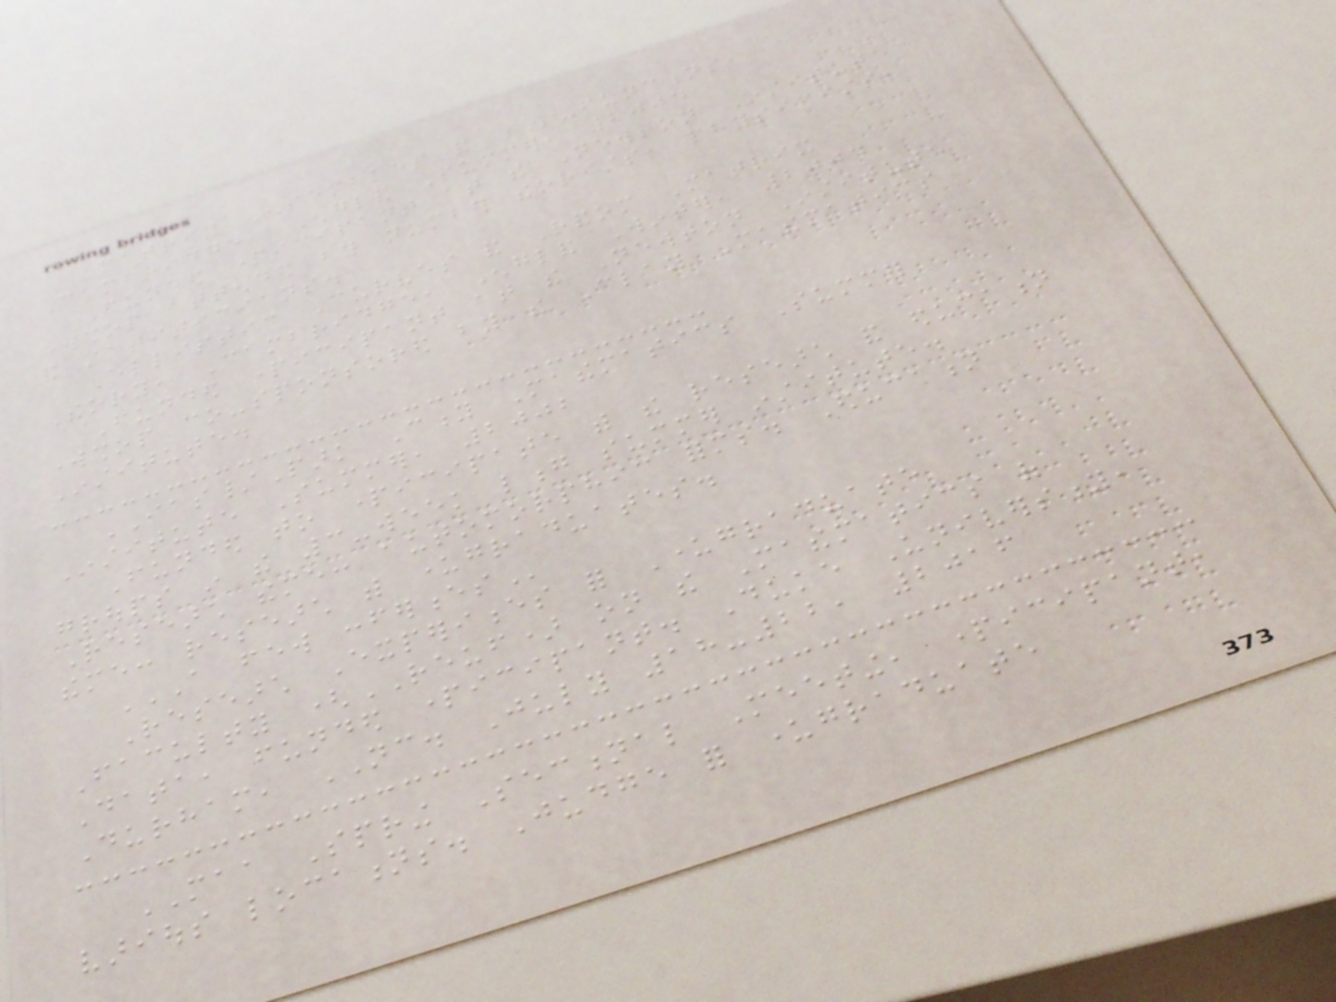Matrix Ensembles and L-functions,
Cambridge, England Summer, 2004
Funded participant at the Newton Institute
workshop attended by number theorists, physicists,
and statiticians.
Elliptic Curves and Random Matrix
Theory, Cambridge, England Winter, 2004
Funded participant at the Newton Institute
workshop co-sponsored by the Clay Mathematics
Institute.
IAS/Park City Mathematics Summer
Institute Summer, 2002
Funded to participate with the research and education
groups in the 3-week long summer institute.
Research theme: automorphic forms. Education
theme: research with undergraduates.
A FEW CONFERENCES
Research Experiences for Undergraduate
Faculty (REUF) on the Mathematics of
Data, funded participant. Duke University,
Durham, NC. July 18-22, 2016
MAA Spring Sectional Meeting, participant,
various locations. Judge for undergraduate
